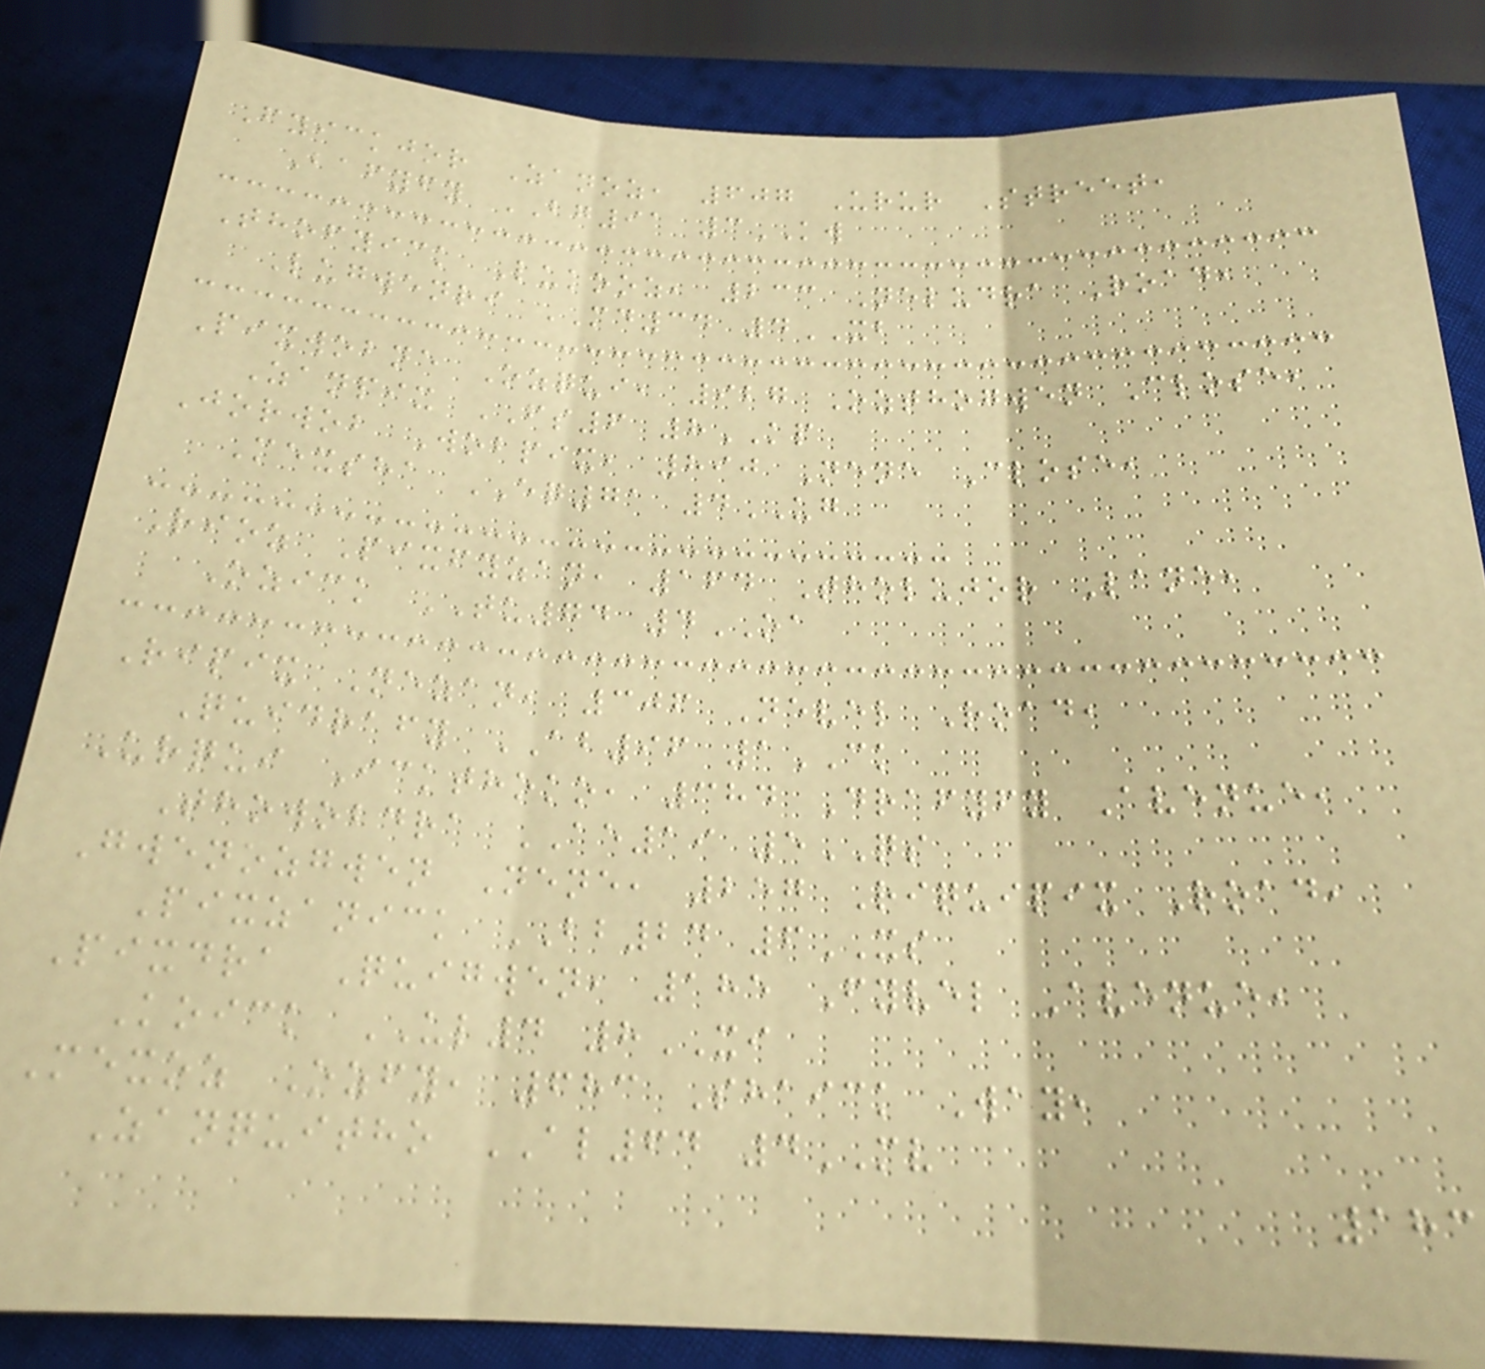Fyickjor Zanoz, 607 Urur Street,
Bafyfy BG91 3KW
Thofyick Lukooz, 233 Neludra Road,
Lugwenri MD34 4XB
Pixwobne Ozqui, 927 Ozthogwen Close,
Zanpix FS6 8KP
Jorwob Wobpix, 890 Nene Close,
Mexsha EQ71 4UG
Rioz Pixfyzan, 164 Tholujor Lane,
Ozick TU74 4OA
Ripix Nezan, 306 Nevel Road,
Quidrafy AB96 1CK
Urqui Ickthoko, 384 Drafyfy Avenue,
Thowobdra AE19 5QS
Gwenozgwen Nene, 257 Riquipix Road,
Pixzanick BB24 6XS
Pixdra Quigwen, 185 Fyvel Avenue,
Koick UL4 8XI
Mexoz Ozfy, 683 Shaick Way,
Zanquitho AL64 4MV
183
